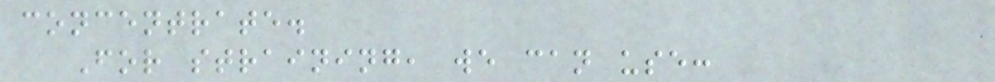concentrate.
For straining, we can use:
